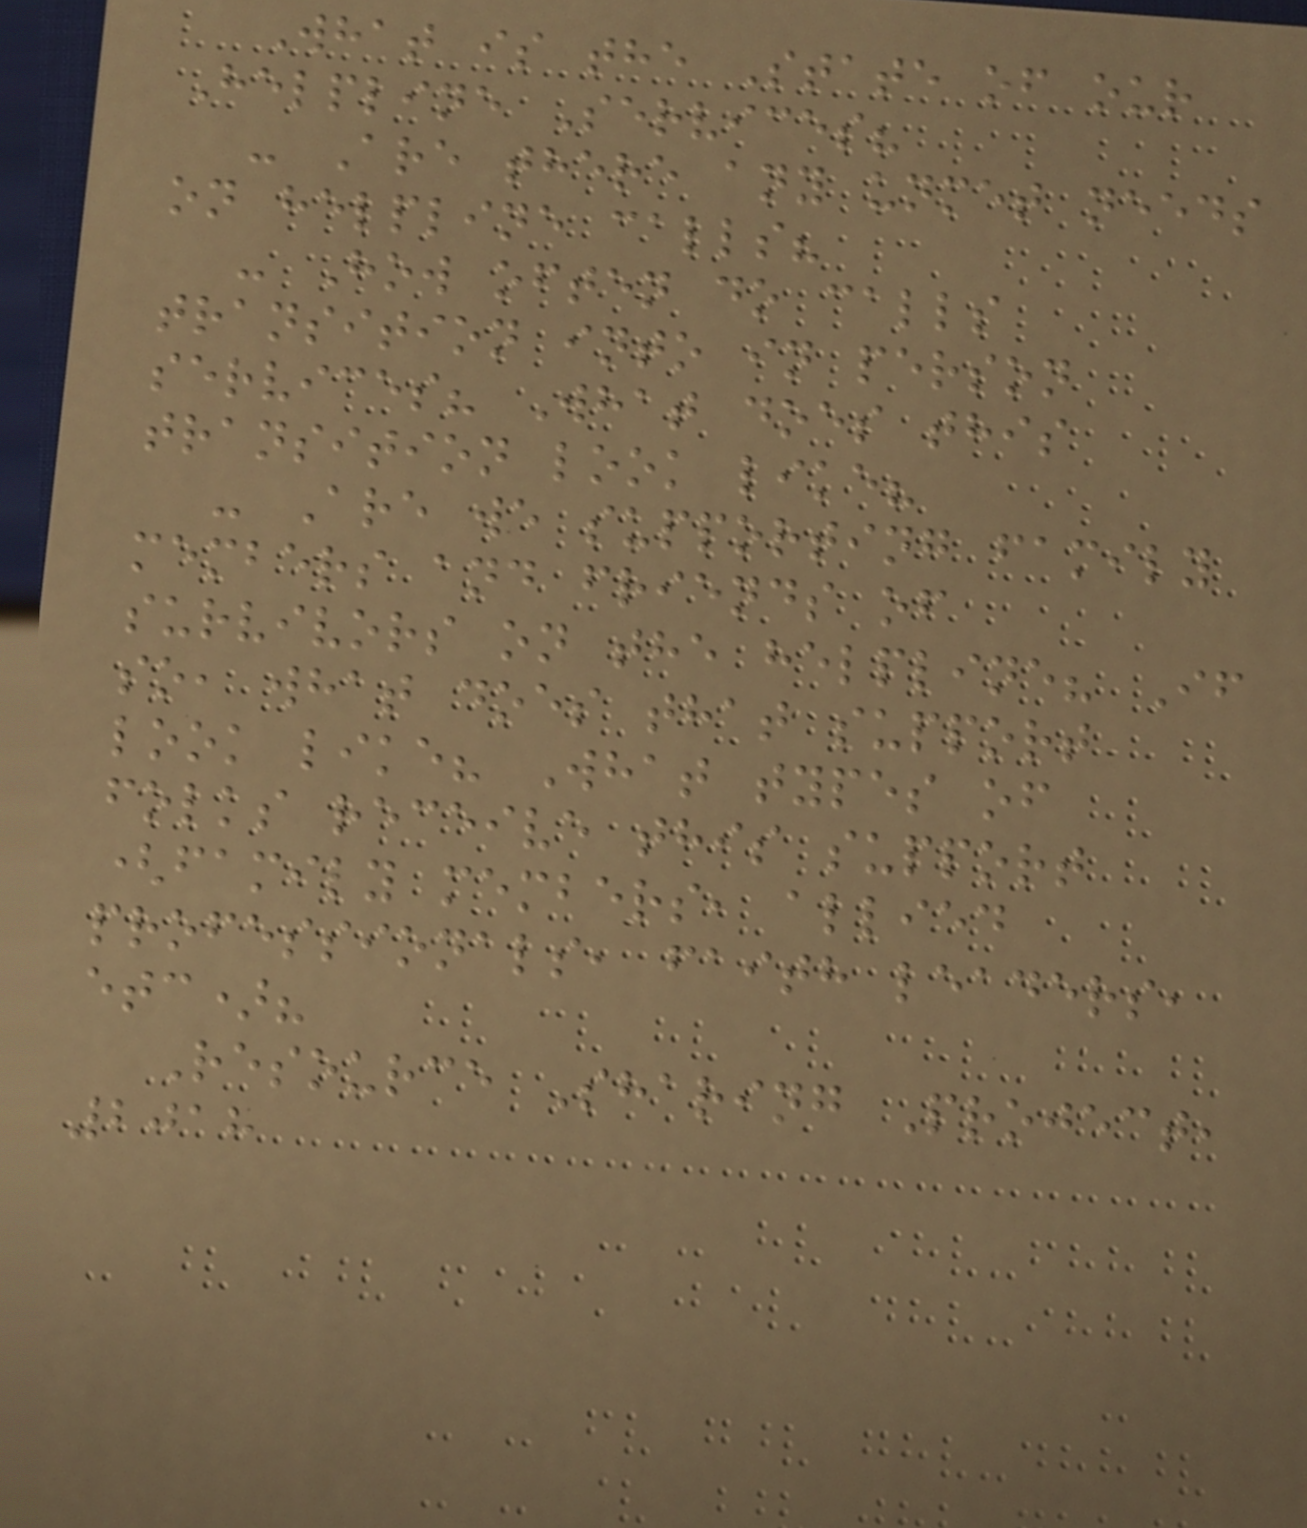What is the State of our
Helpline Services?
- Are there any unmet needs
on helpline calls?
- How often do calls
transition into in person
services? What does this
transition look like?
- Are we supporting family
members and friends of
survivors on the helpline? If
so, what does that support
look like? What types of
folks receive this support
(family members, allied
professionals, faith leaders,
etc)?
Resource Sharing Project,
2018
